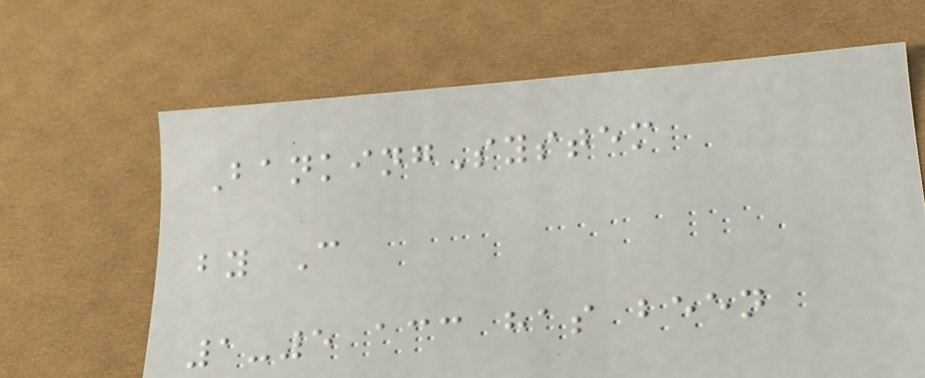BankingSystem
by C
1-5 acc has been
